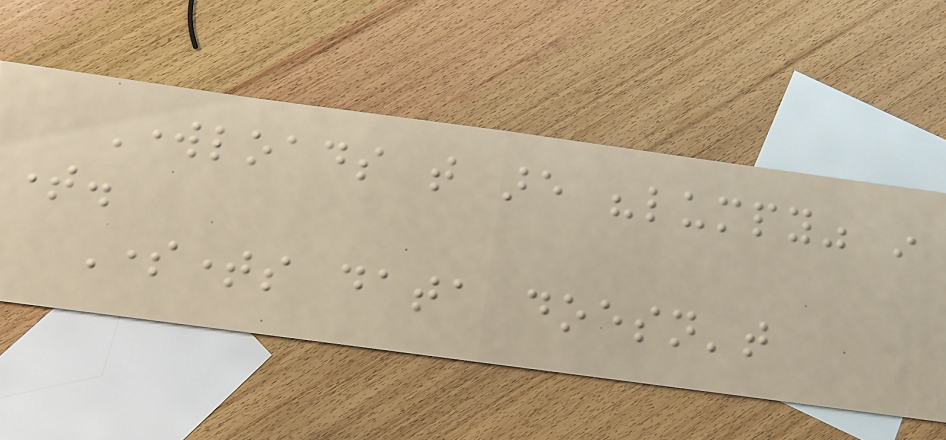Workloads that are "lumpy" in
time.
Sometimes data doesn't
